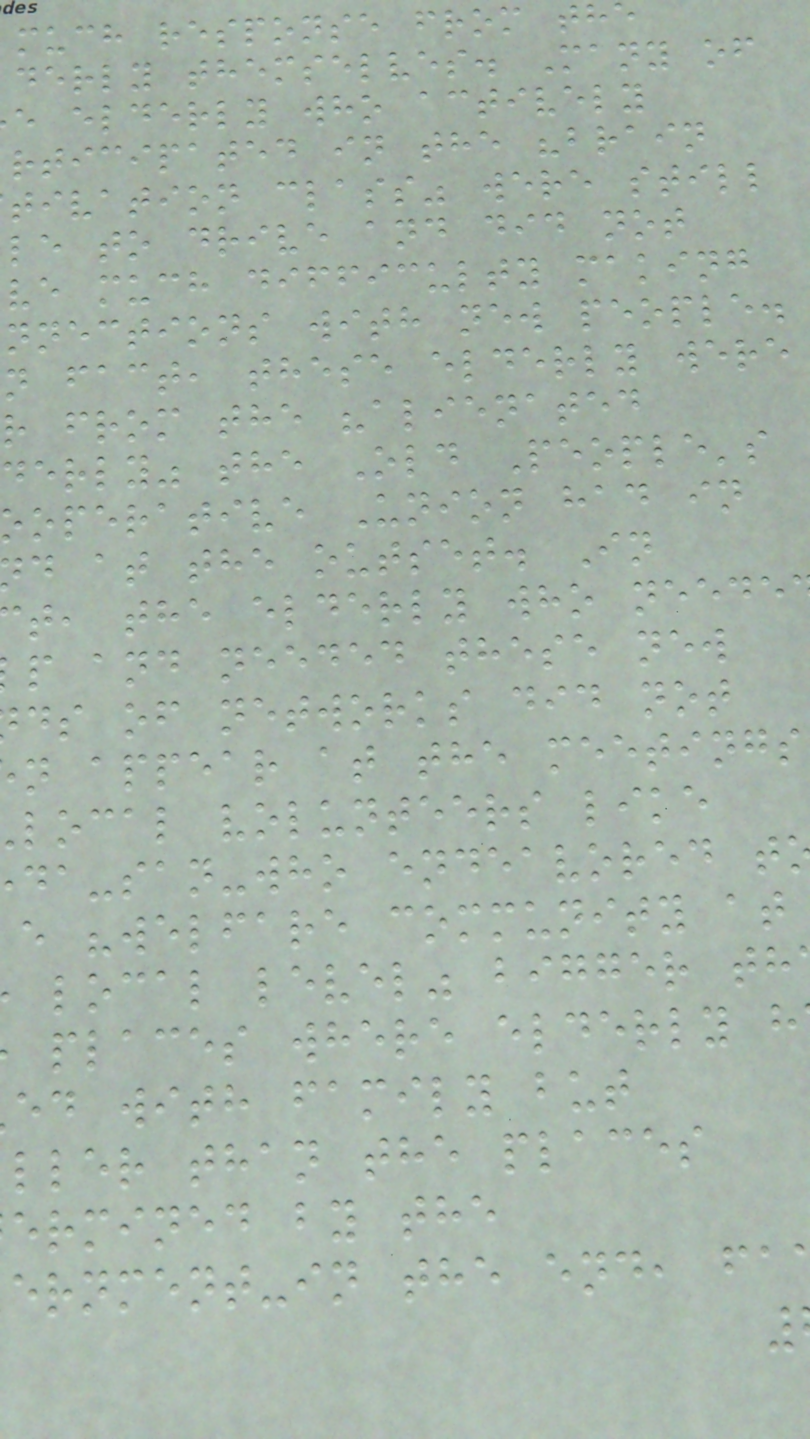much response from the
derly themselves. Many of
e elderly who actively
rticipated in the "brain
tivation class" were still
le to drive and did not
ve much difficulty making
nnections with new people.
n fact, these elderly were
r from the "alienated
derly" the Old People's
operative Union had in
d at the outset. In
t, the elderly who neede
p and needed these new
ds of networks did not
n appear at the meetings
local volunteers like
da-san-who endeavored t
e "welfare community at
local level" bigger th
places where elderly h
ed with family but
ller than the places
ermined by the
ernment-in the end, fa
